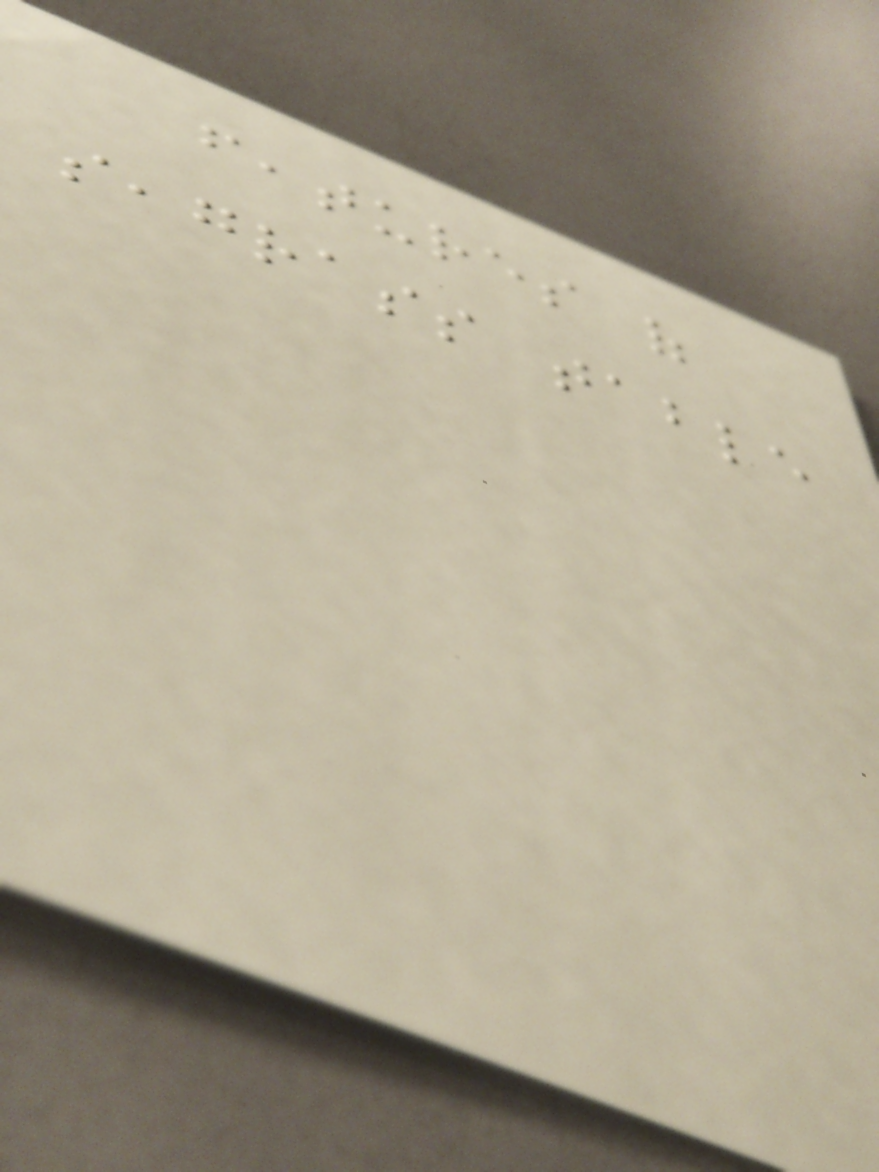features of
seagrass table
